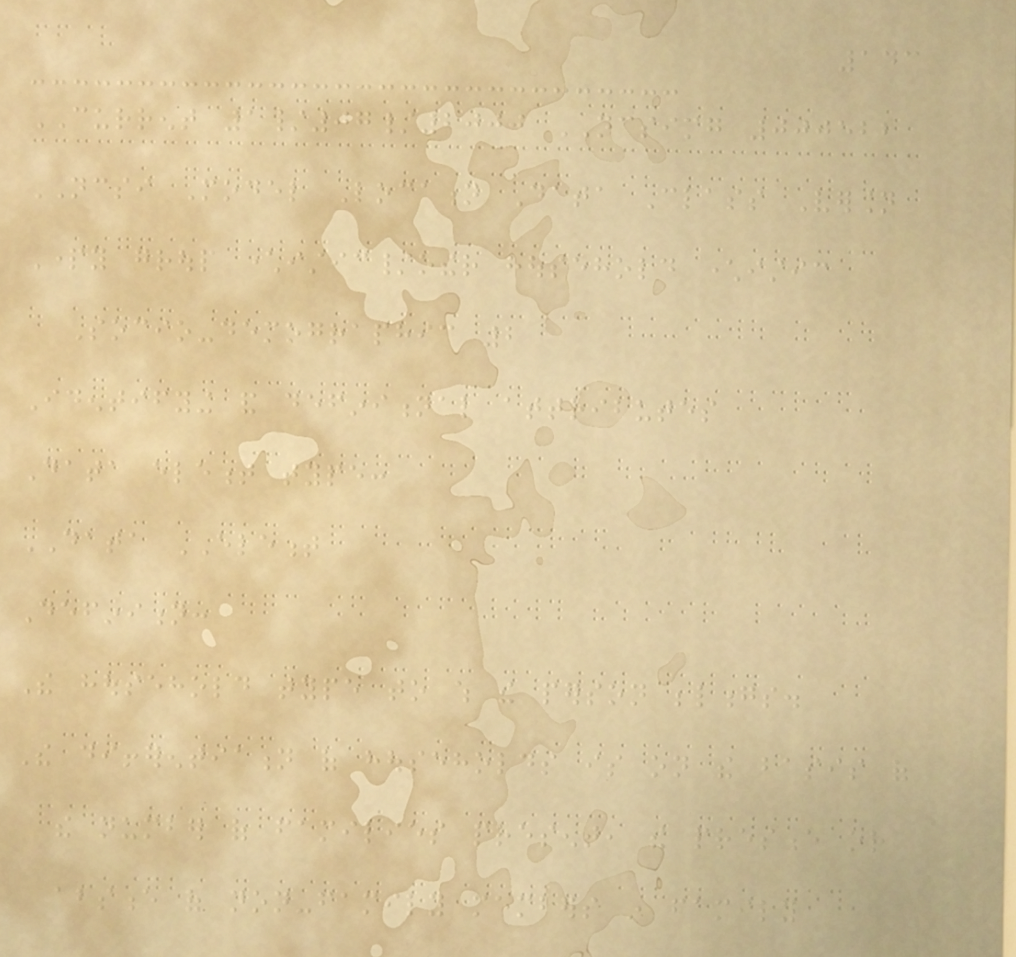143
CURRENT 1/07/2000 NCSIMG 000522
NCSI Model Location Data Class Version
Party group characteristic/other household characteristic
Socio-demographic 2
Identifying and definitional attributes
Data element type:
DATA ELEMENT
Definition:
The household type to which the person belongs.
The differentiation of households is on the basis of
the number of families present, the presence or
absence of non-family members in family
